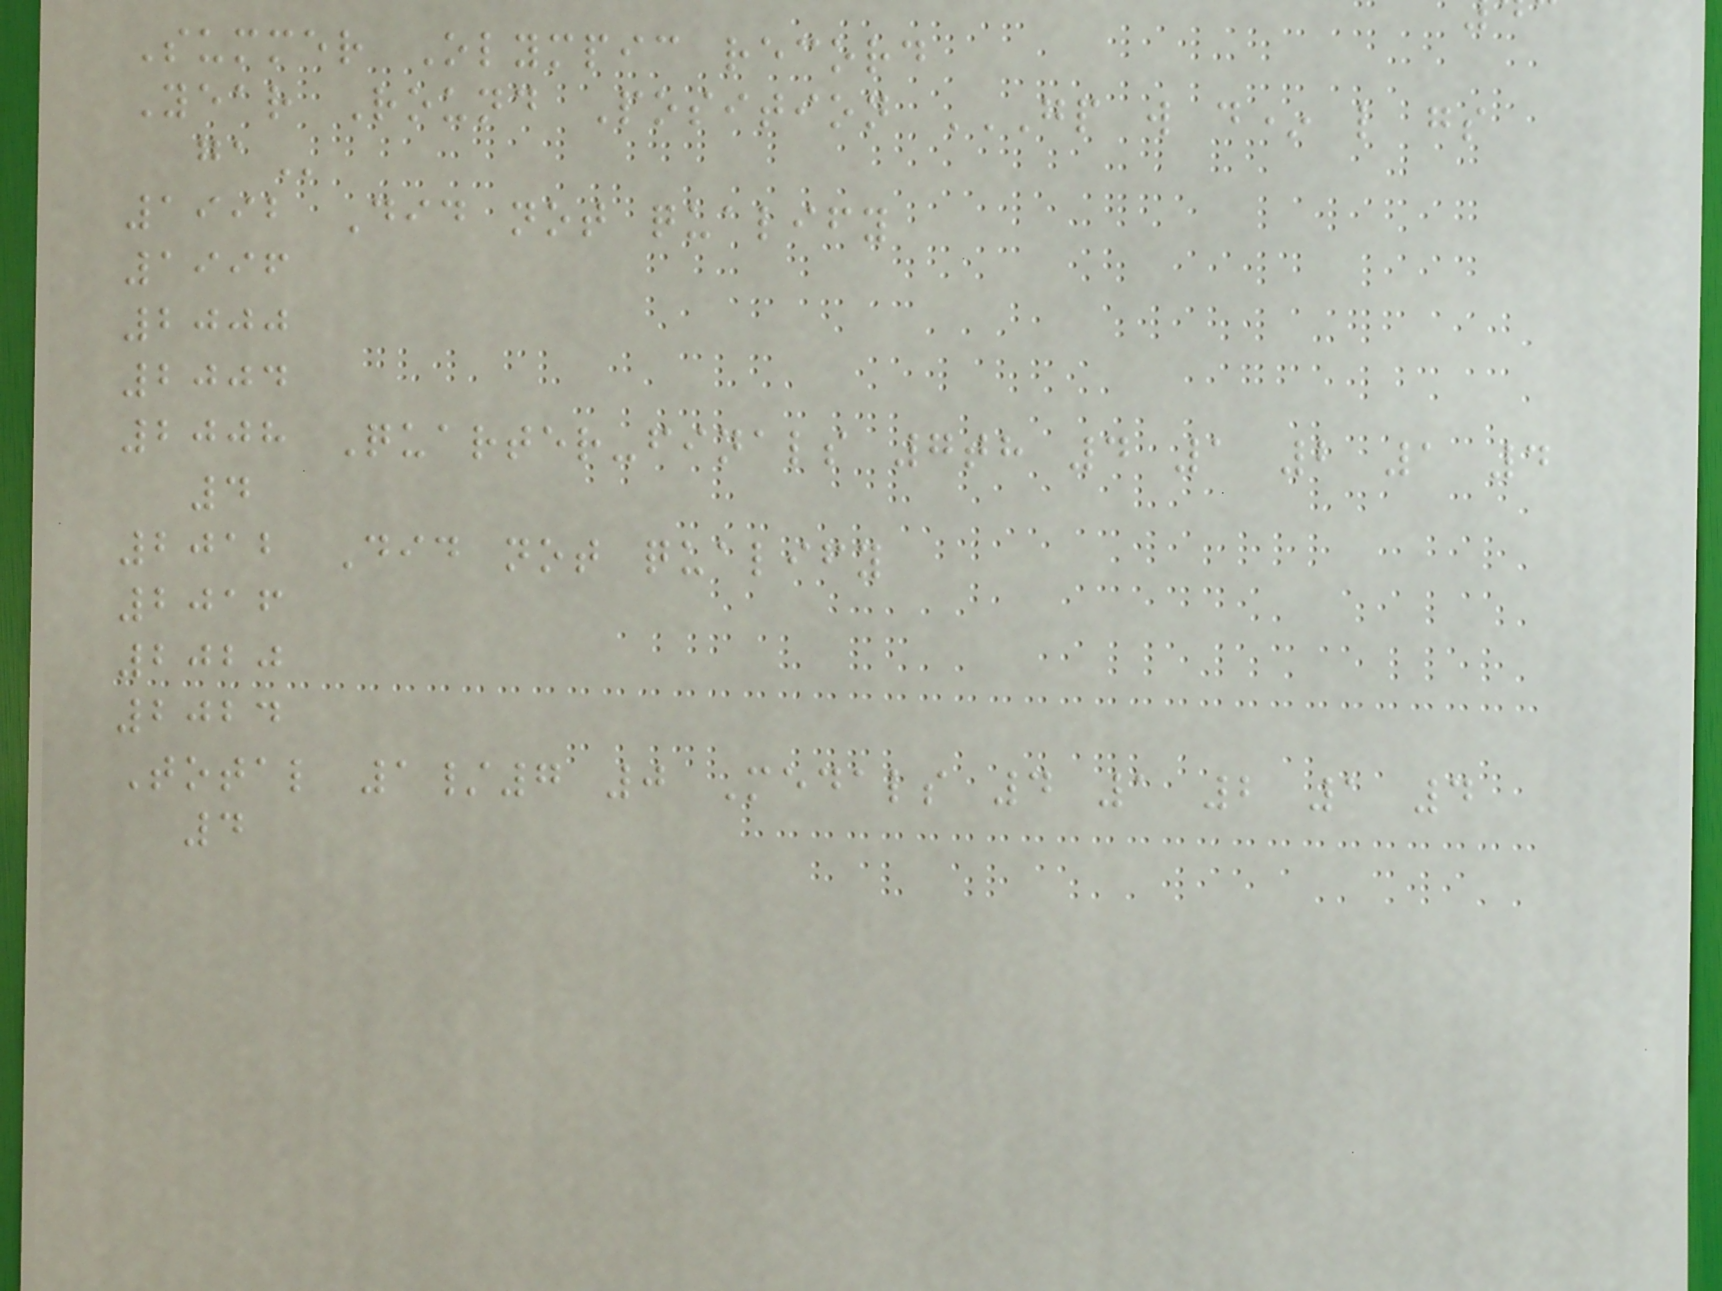Summer Olympic record
Year Round Position GP W D* L GS
1992 Did not qualify
1996
2000
2004
2008 Quarter-finals 7th 4 1 2 1 4
4
2012 Did not qualify
2016
2020
2024
Total 1/7 0 Medals 4 1 2 1 4
4
